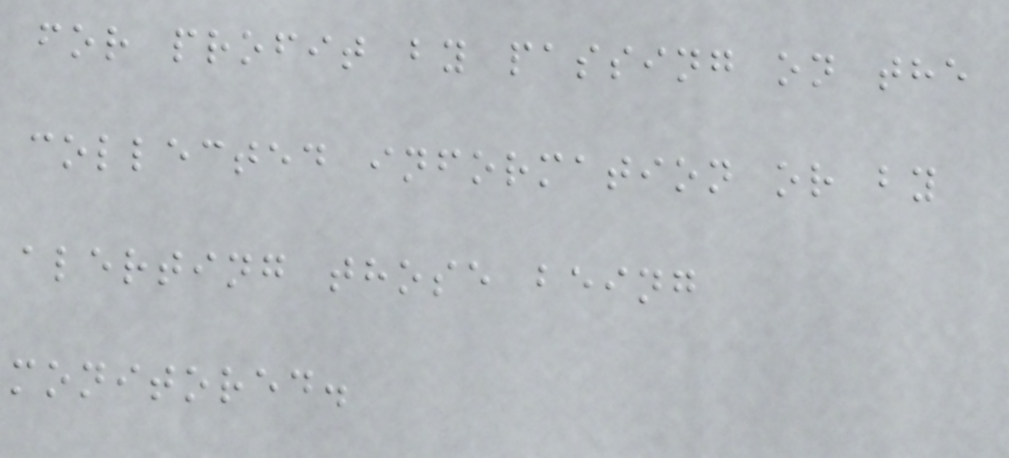for profit by passing on the
collected information or by
alerting those being
monitored.
